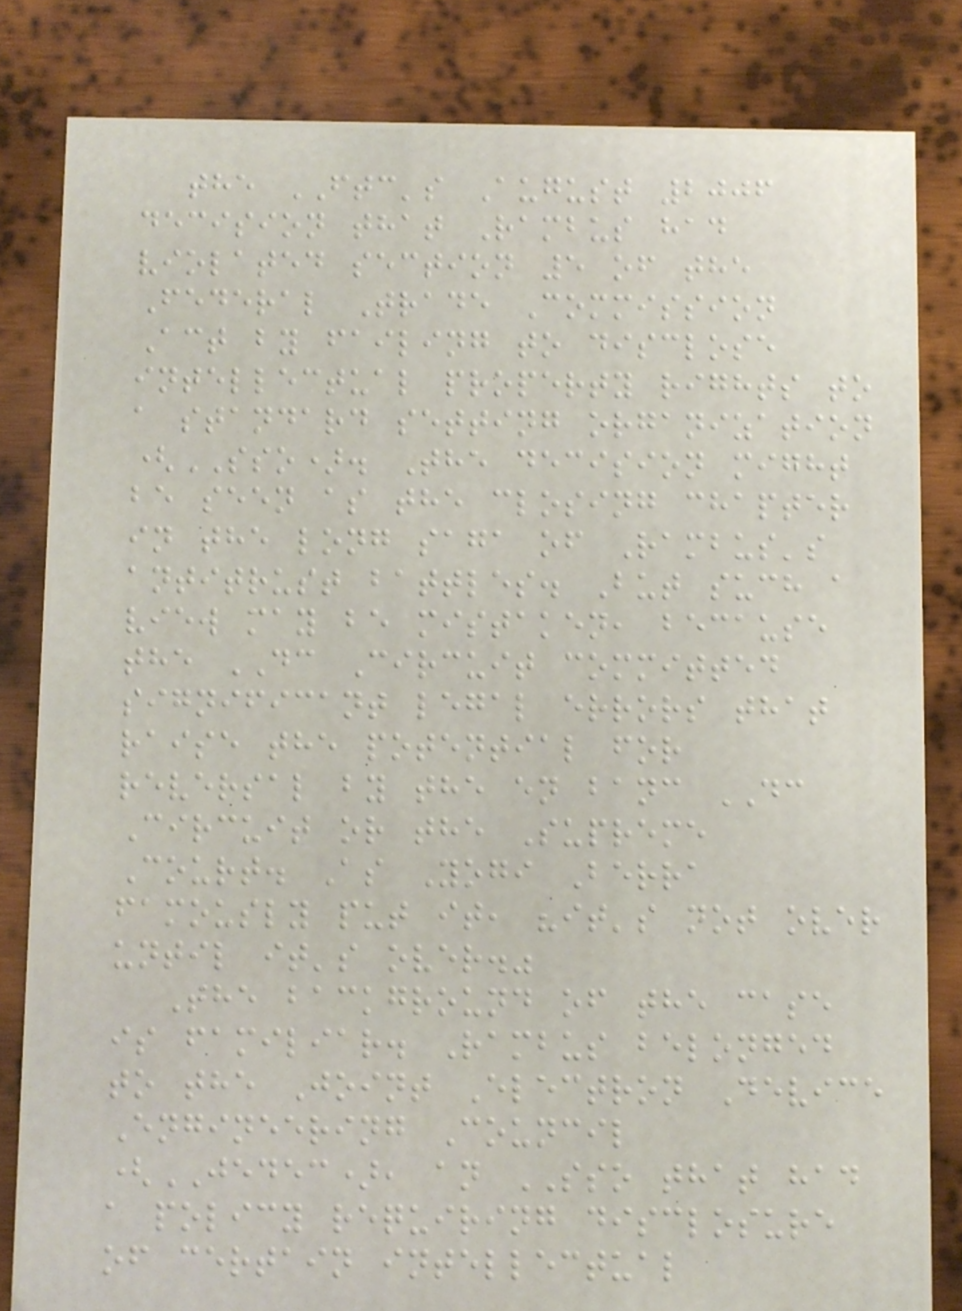the FTC's August 2006
decision that Rambus had
violated section 5 of the
Federal Trade Commission
Act by failing to disclose
intellectual property rights to
a standard setting organization
(SSO). The decision might
be seen as the closing chapter
in the long saga of Rambus's
antitrust battles. But such a
view may be mistaken, because
the DC Circuit committed
significant legal errors that
raise the potential for
reversal by the en banc DC
Circuit or the Supreme
Court. As Yogi Berra
famously put it, "it's not over
until it's over."
The background of the case
is familiar. Rambus belonged
to the Joint Electron Device
Engineering Council
(JEDEC), an SSO that had
a policy requiring disclosure
of certain intellectual
